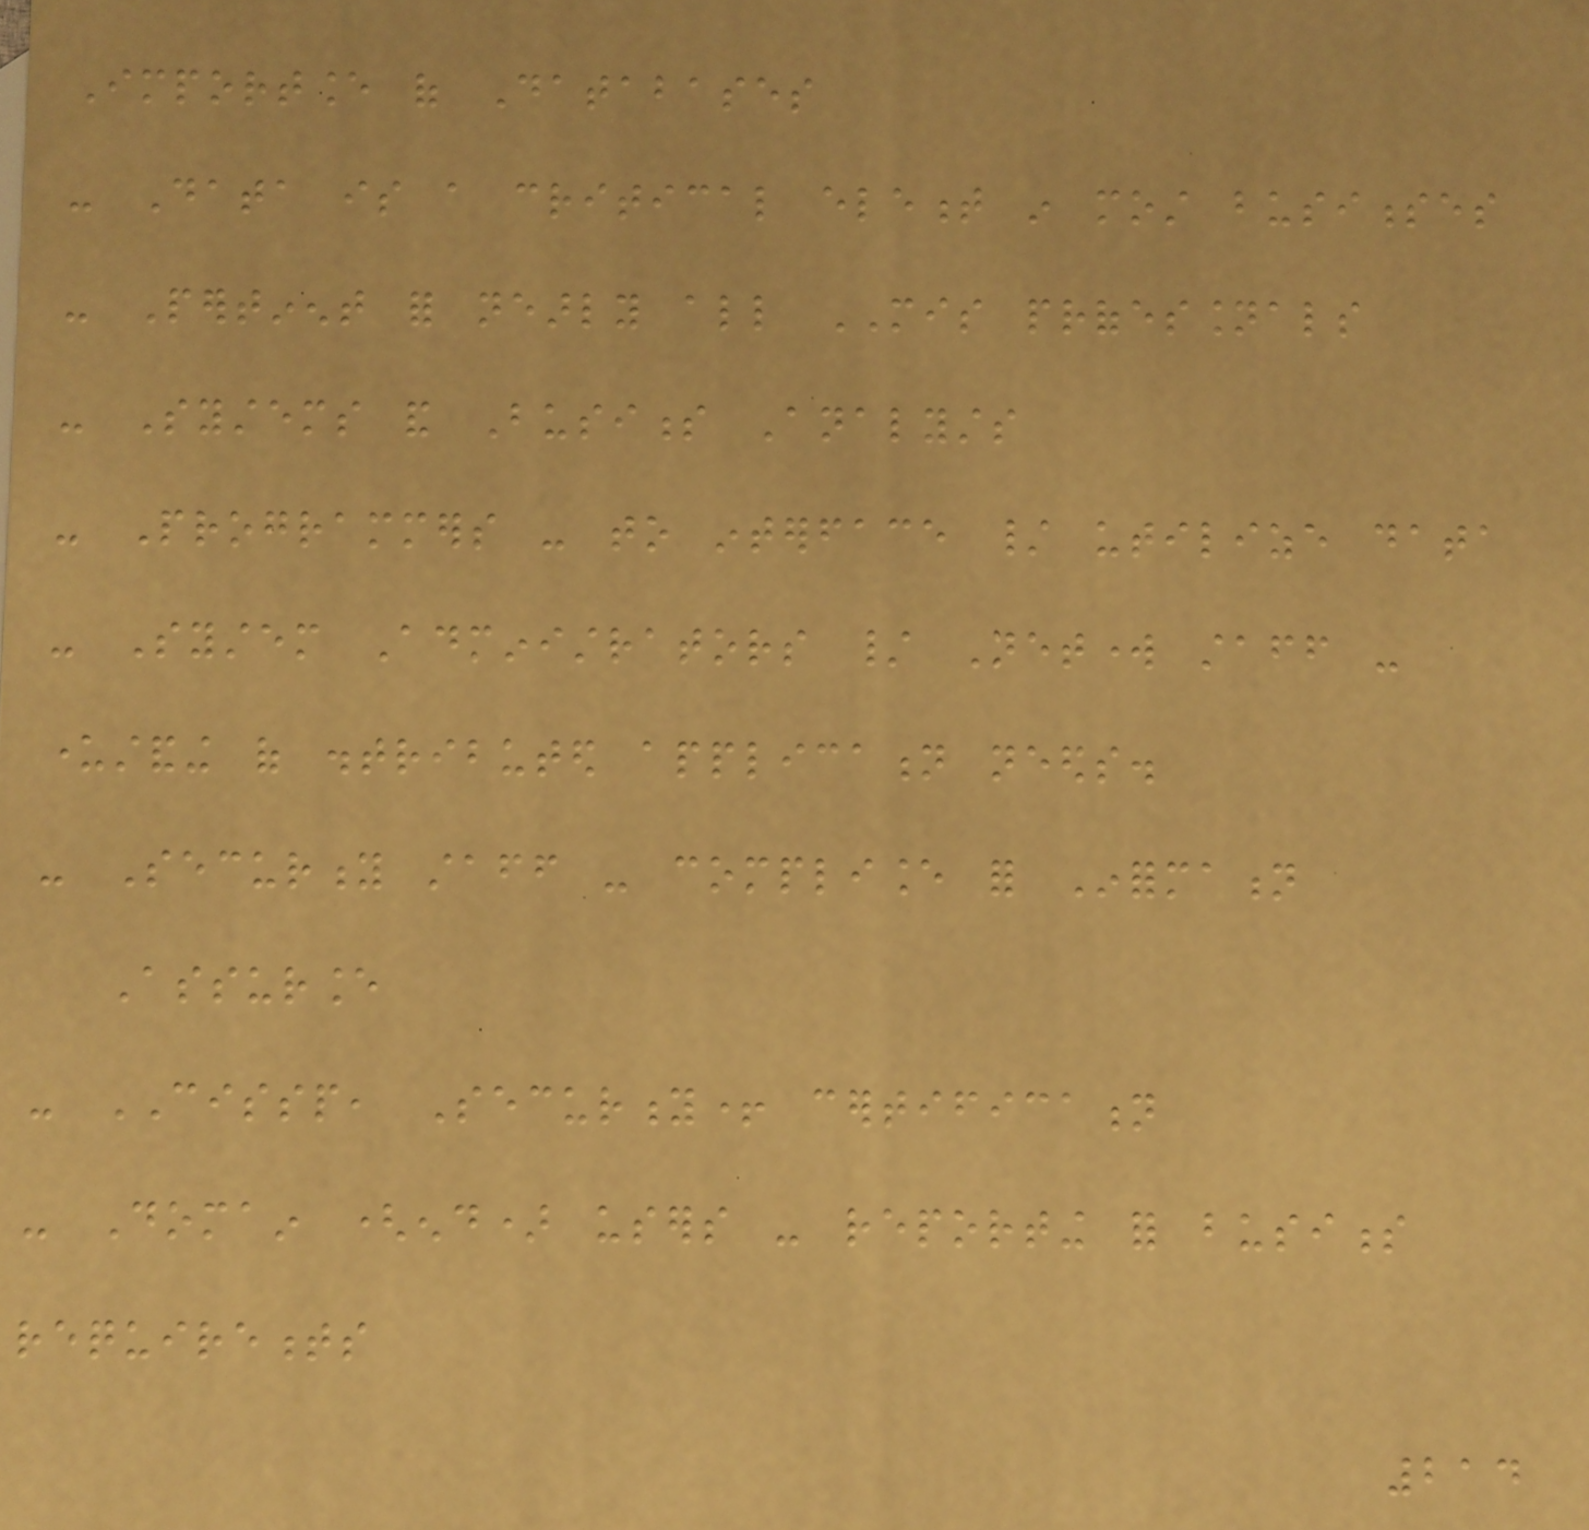Importance of Databases
- Data is a critical element in most businesses
- Pertinent for nearly all MIS professionals
- Systems and Business Analysts
- Programmers - to interface / utilize data
- System Administrators / Network staff -
understanding of distributed application needs.
- Security staff - compliance for Information
Assurance
- CISSP, Security+ certification
- Domain (end) users - reporting for business
requirements
214
